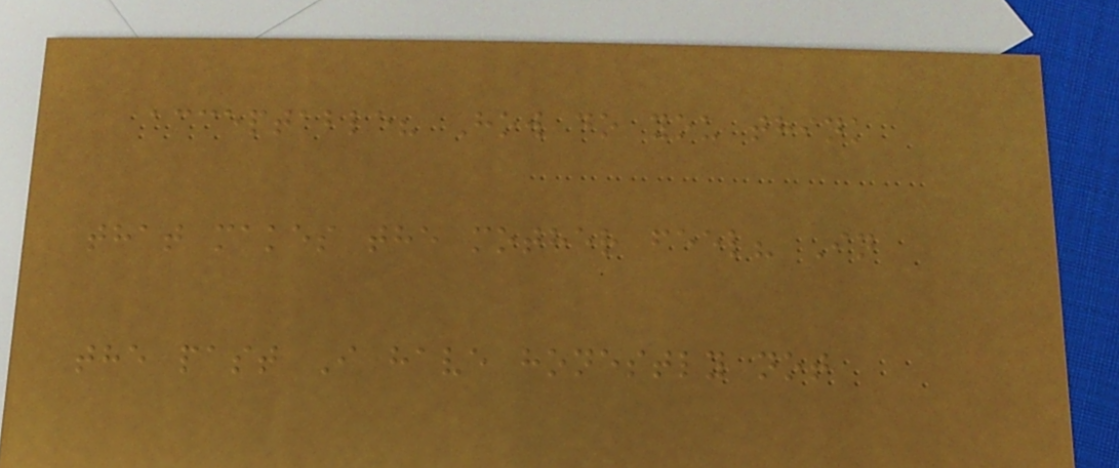acceptable? How do you think
that makes the mother feel? In
the past I have honestly not
